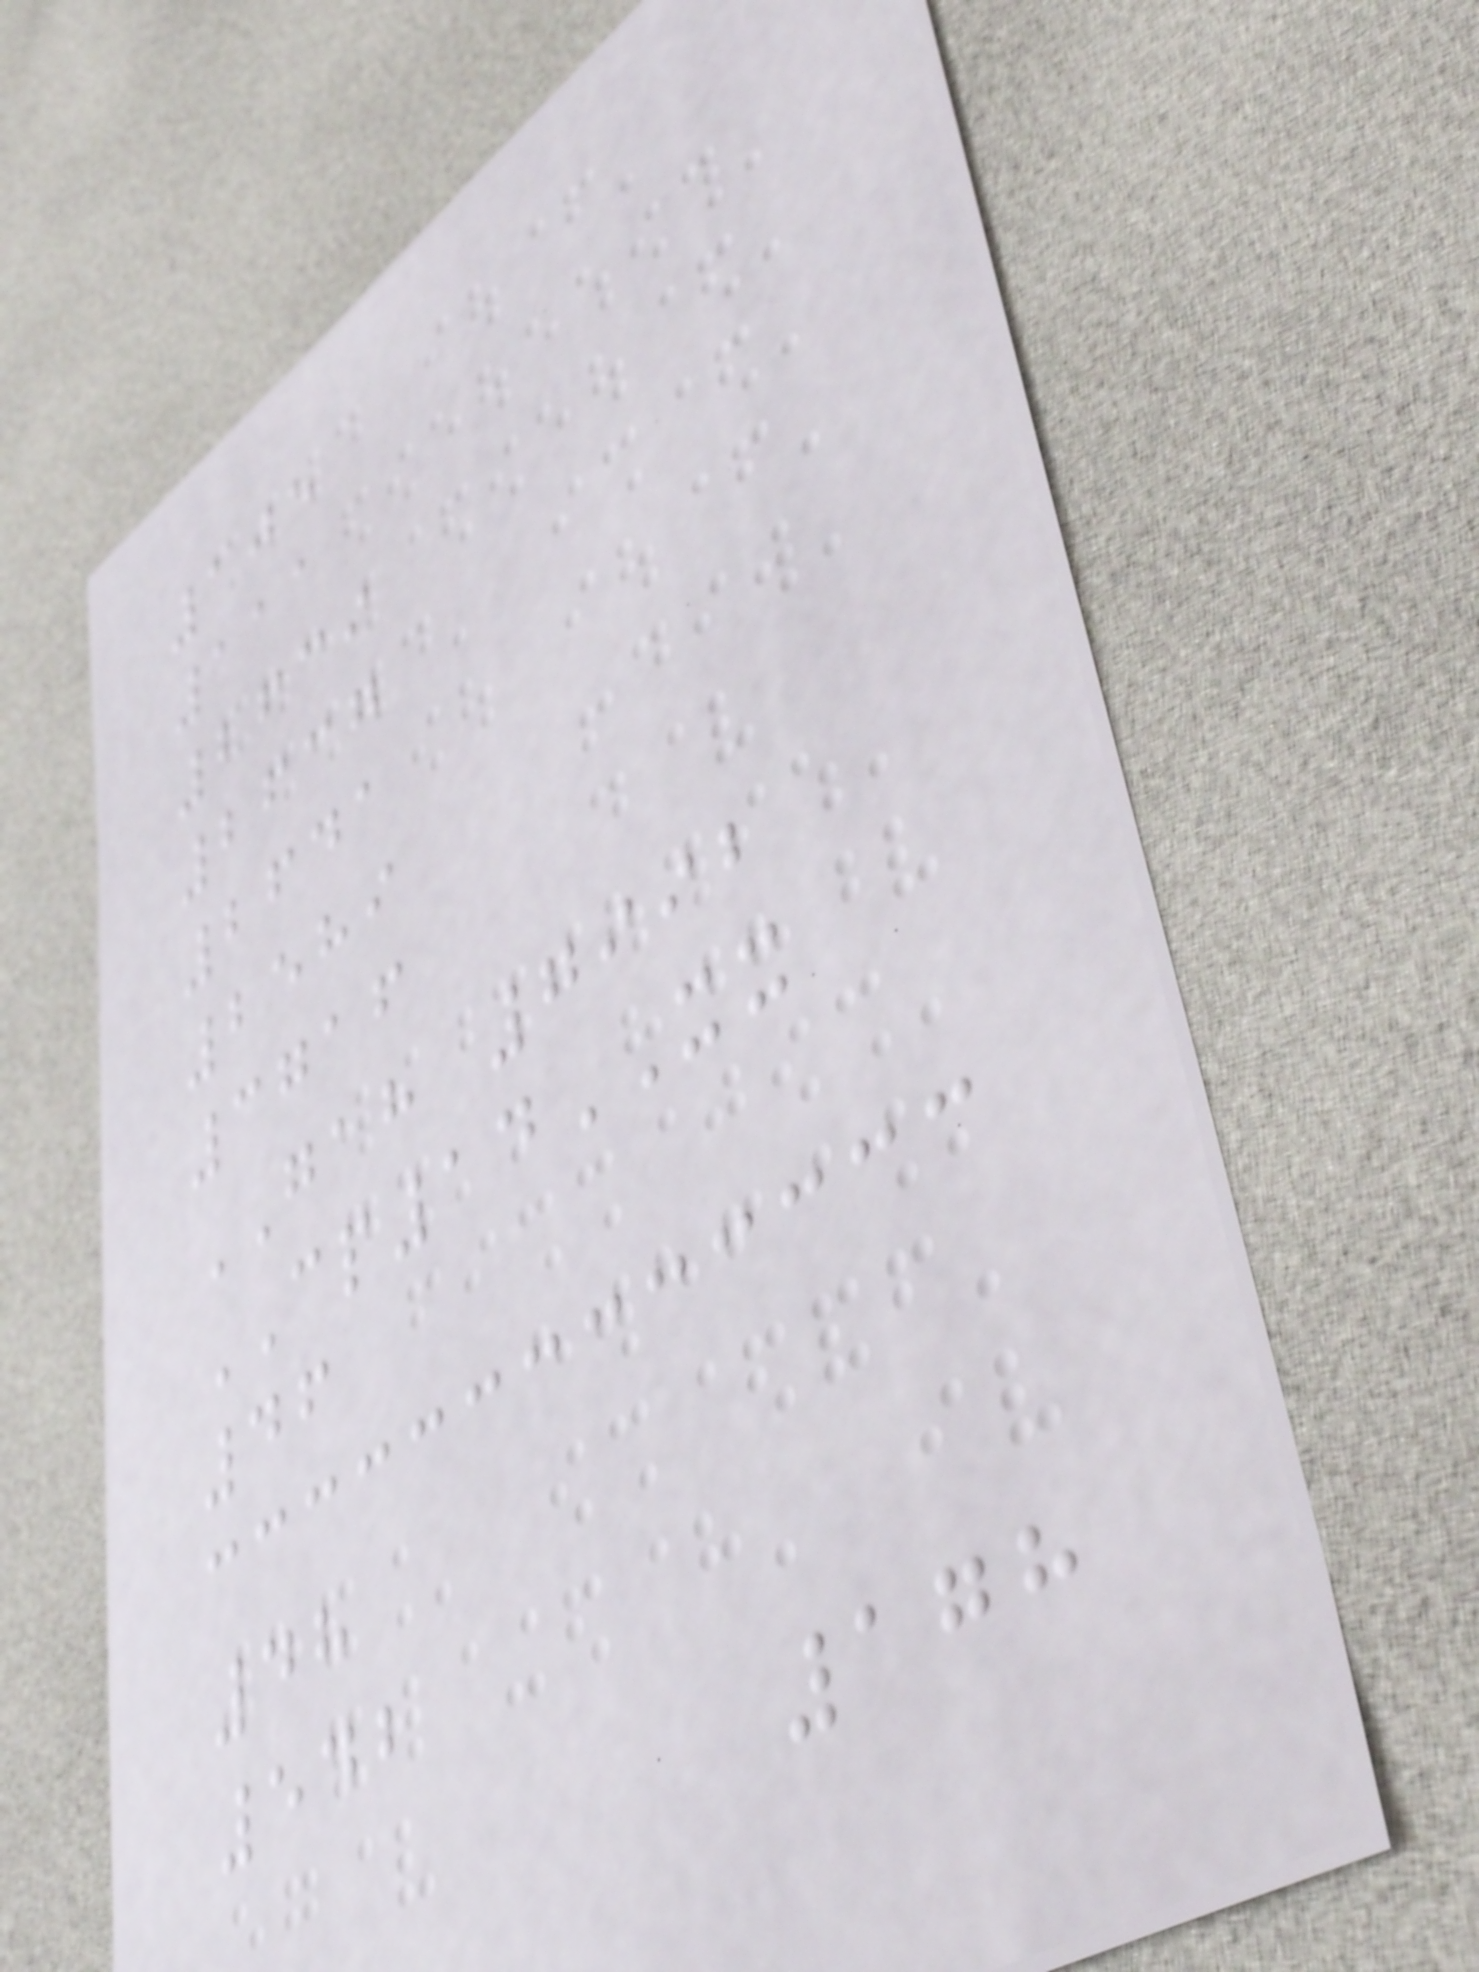105
111
2639
2637
2641
2589
3716
GAH 7992
CP14XX
46
48
542
178
